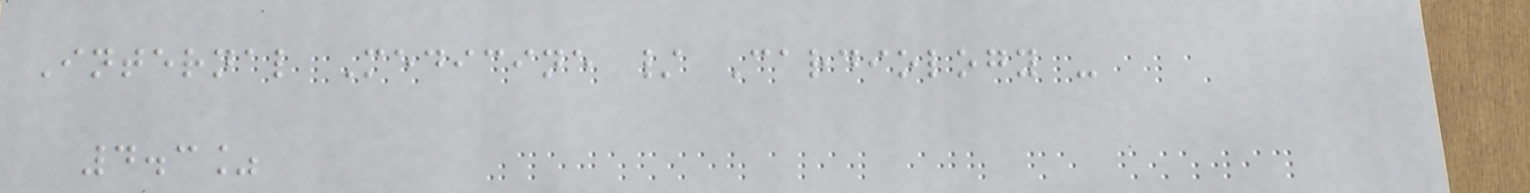Internal Medicine / Cardiology -
4.3%
